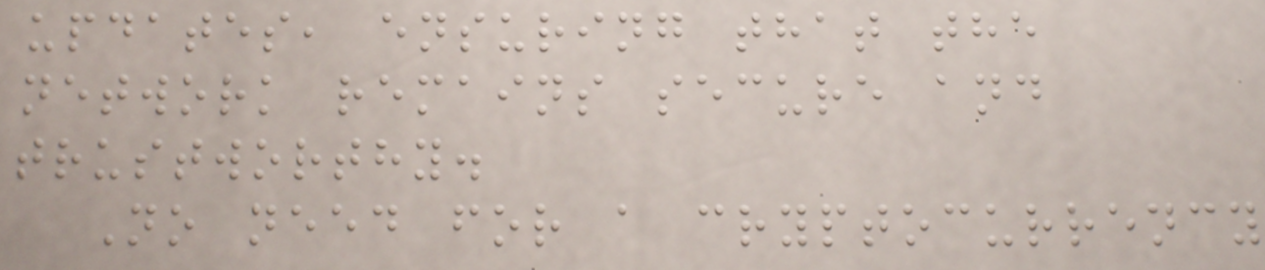updates, ensuring that the
network remains secure and
trustworthy.
No need for a cryptocurrency
